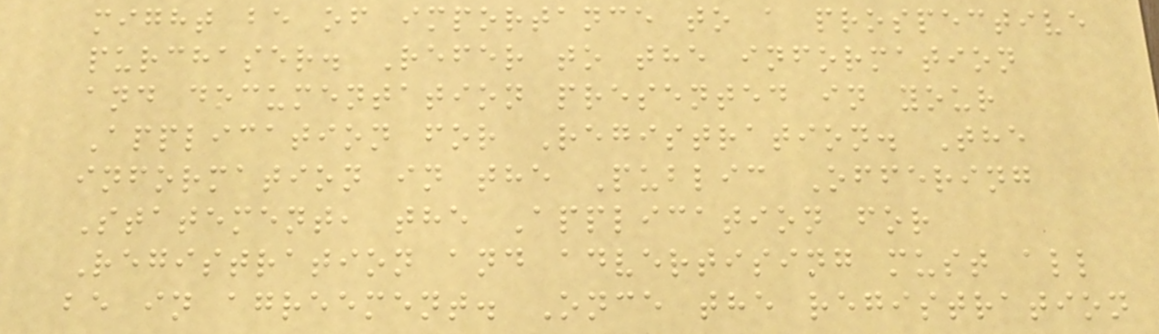might be of importance to a prospective
purchaser. Refer to the information
and documentation presented in your
Application for Registration. The
information in the Public Offering
Statement, the Application for
Registration and advertising must all
be in agreement. Once the registration
